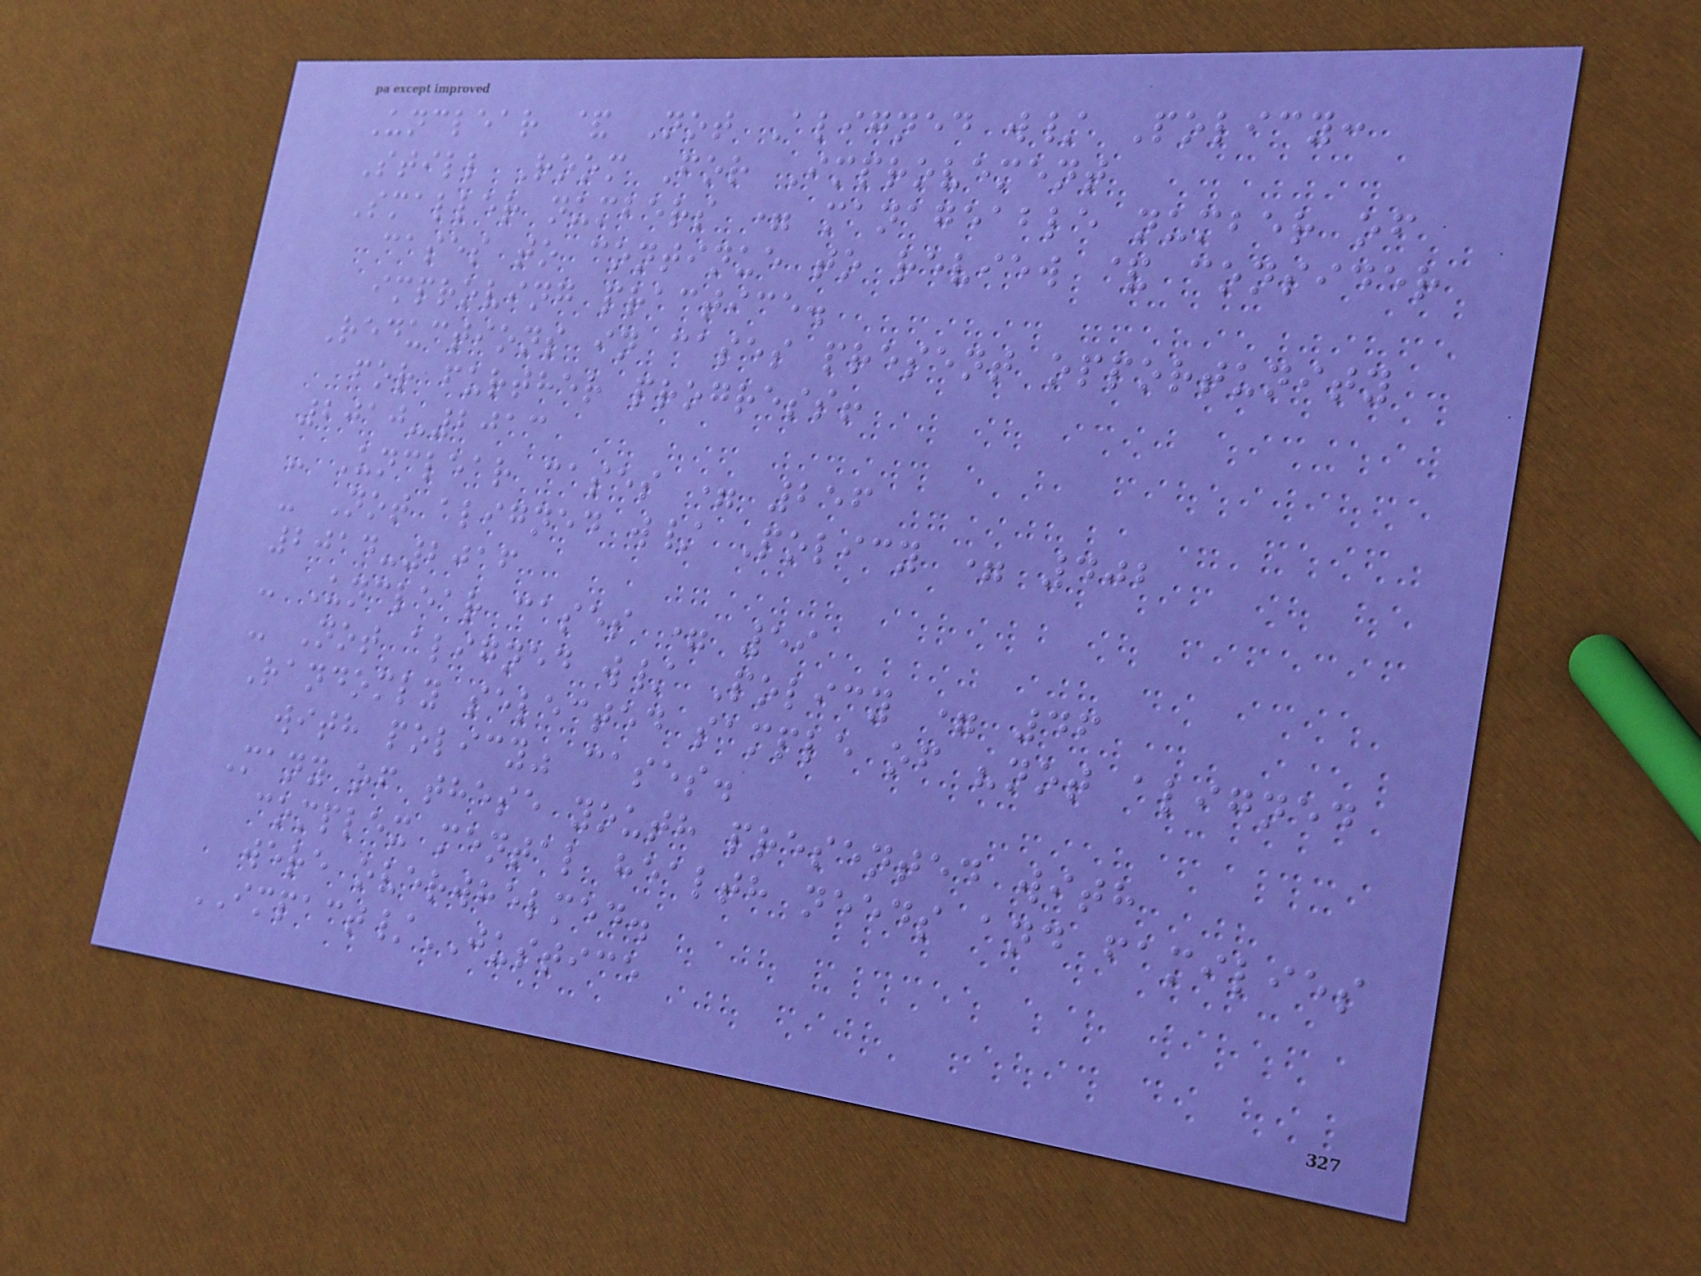Unclear & Not Aligned w/ Policy:
Still Room For Improvement
Smaller numbers = manageable number of
cases to continue to review & consider
improving practice.
Reductions in cases present opportunity
for further progress!
2010-2013
- Unclear cases = 256
- Not aligned w/ Policy = 402
2014-2016
- Unclear cases = 59
- Not aligned w/ Policy = 46
Randomly selected sample of "not aligned
with policy" cases.
Many of these youth presented with
complex mental health needs and families
were overwhelmed.
IMPACT/JUSTICE
